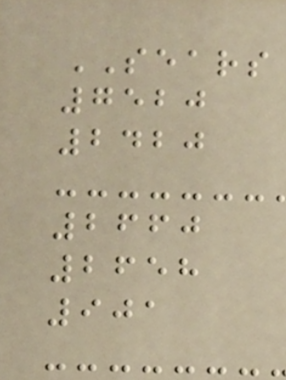SEARS
7520
2420
2660
2658
901
